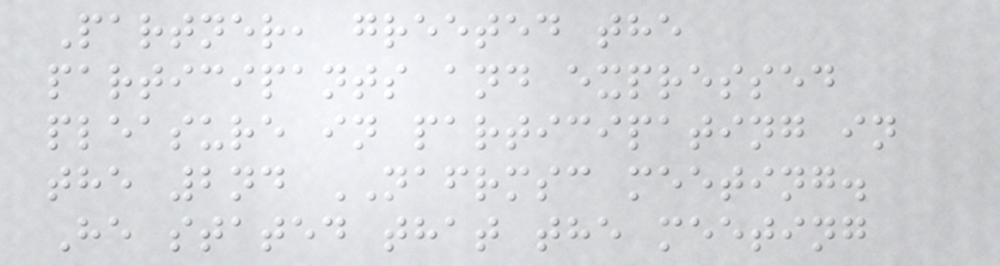Partner, greeted the
participants and expressed
pleasure in participating in
the 2nd NAFRMSC meeting.
He stated that the meeting
